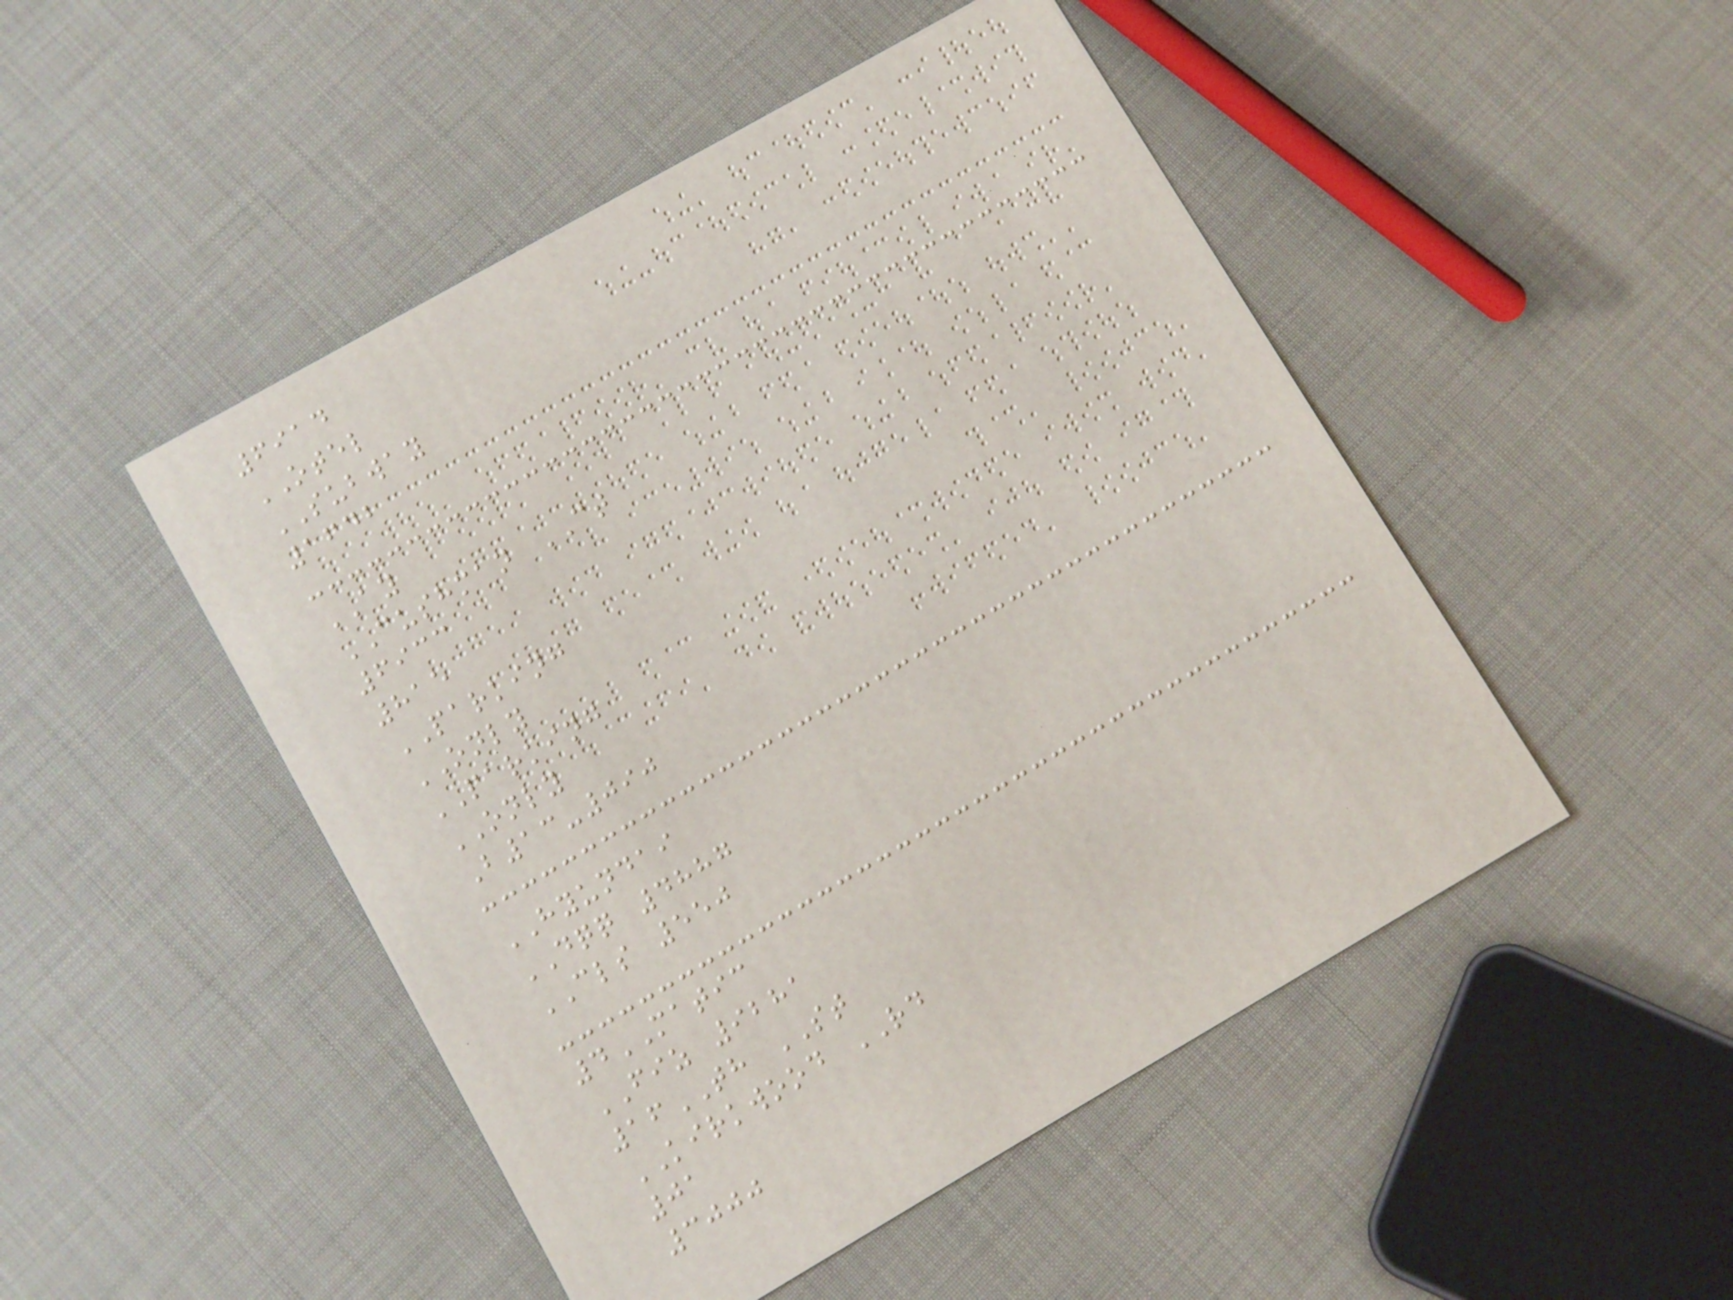6914
OTEL
SUBWAY
1642
AY
CUSHMAN CT
6933
815
PARKING
ONLY
PARKING
ONLY
B13-090
HYUNDAI
DQQ 4887
CLS 550
4MATIC
FIZ 9281
16TH ST
KIRKWOOD RD
01
3000
